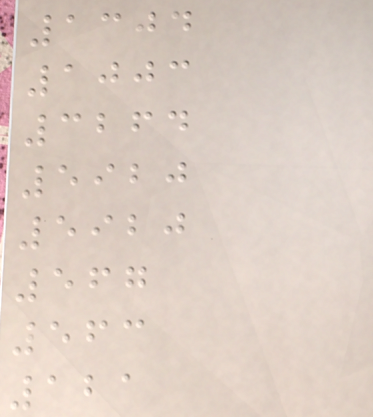1304
1003
3264
5920
5920
567
563
121
